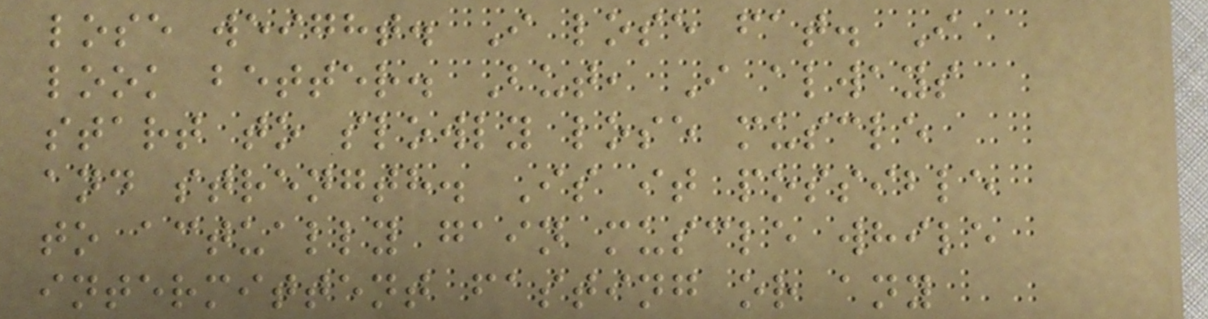lose weight. I lose fat. I
look better. But, I always
start to slowly lose muscle
and strength. Is it possible
to actually gain muscle while
intermittent fasting or any
